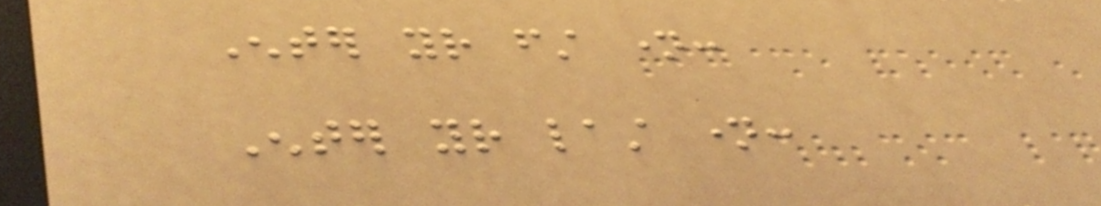Enter your first name:
Enter your last name:
